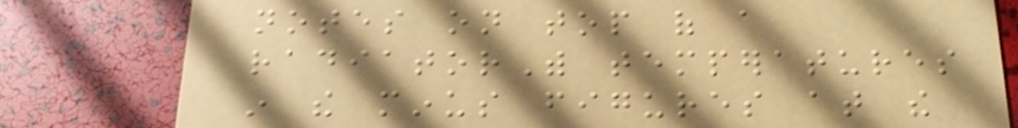notes on top of a
radiatorWith temperatures
in the minus figures at the
